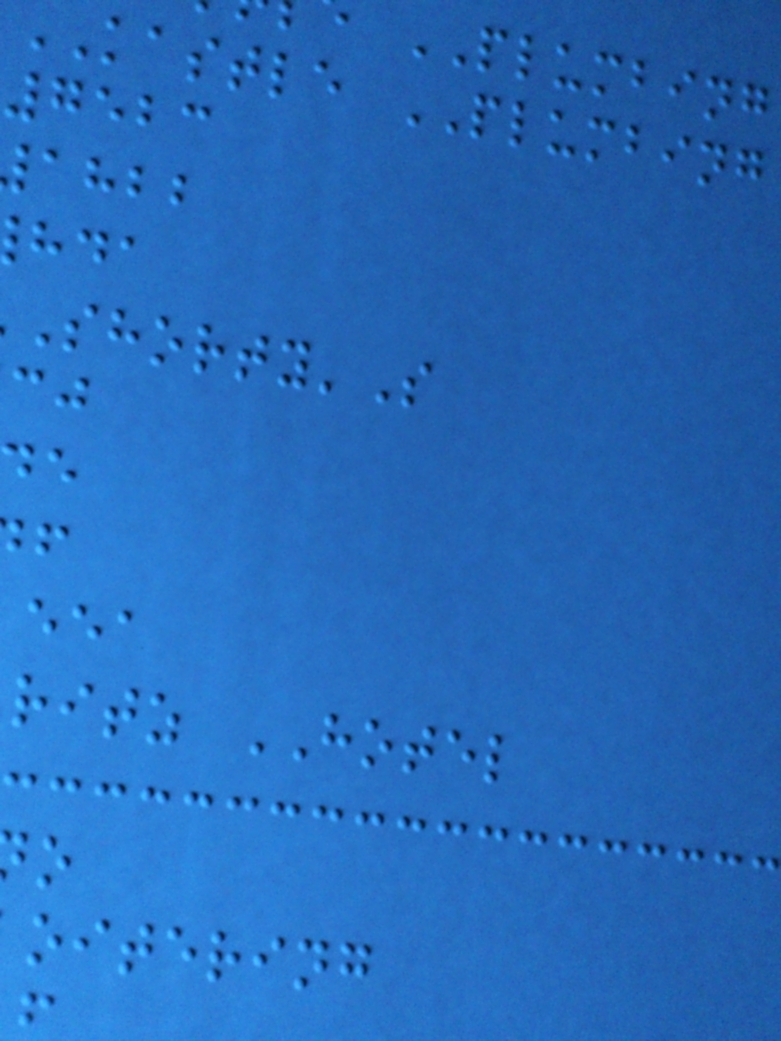PLUMBING
kastle PLUMBING
7523
ahbb
ritz HOTEL
oitering
